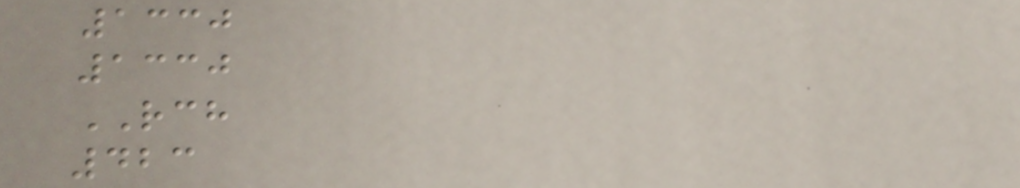1330
1330
RCH
423
